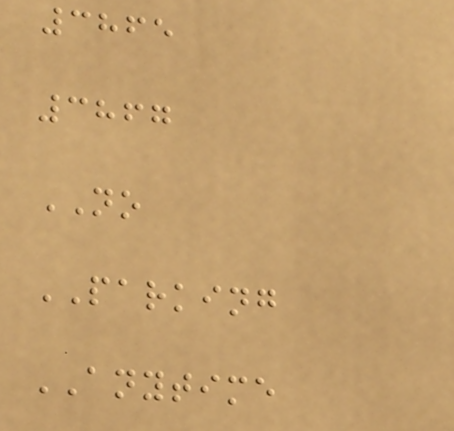3865
3867
NO
PARKING
ANYTIME
